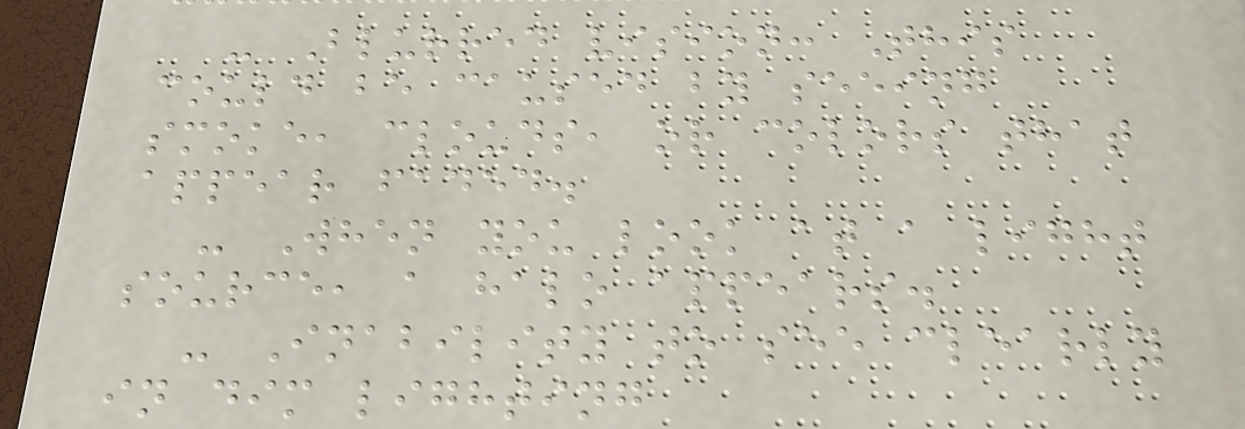- Blurred vision: This
could be caused by seeing
smoke, clouds, or colors that
appear faded.
- When you look at a light
source, a halo appears.
- Inability to see clearly
in dim lighting
